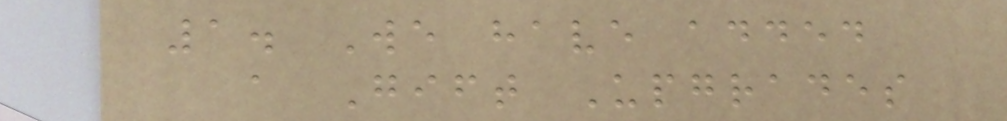1. We have added
a Gift Upgrades
